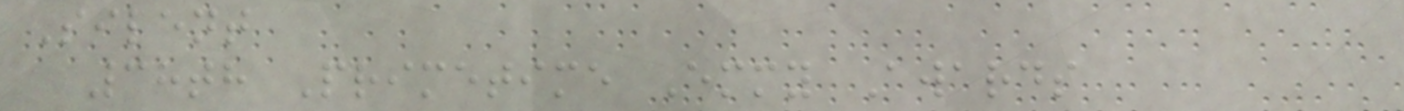Silent
38th Primetime Emmy Awards
